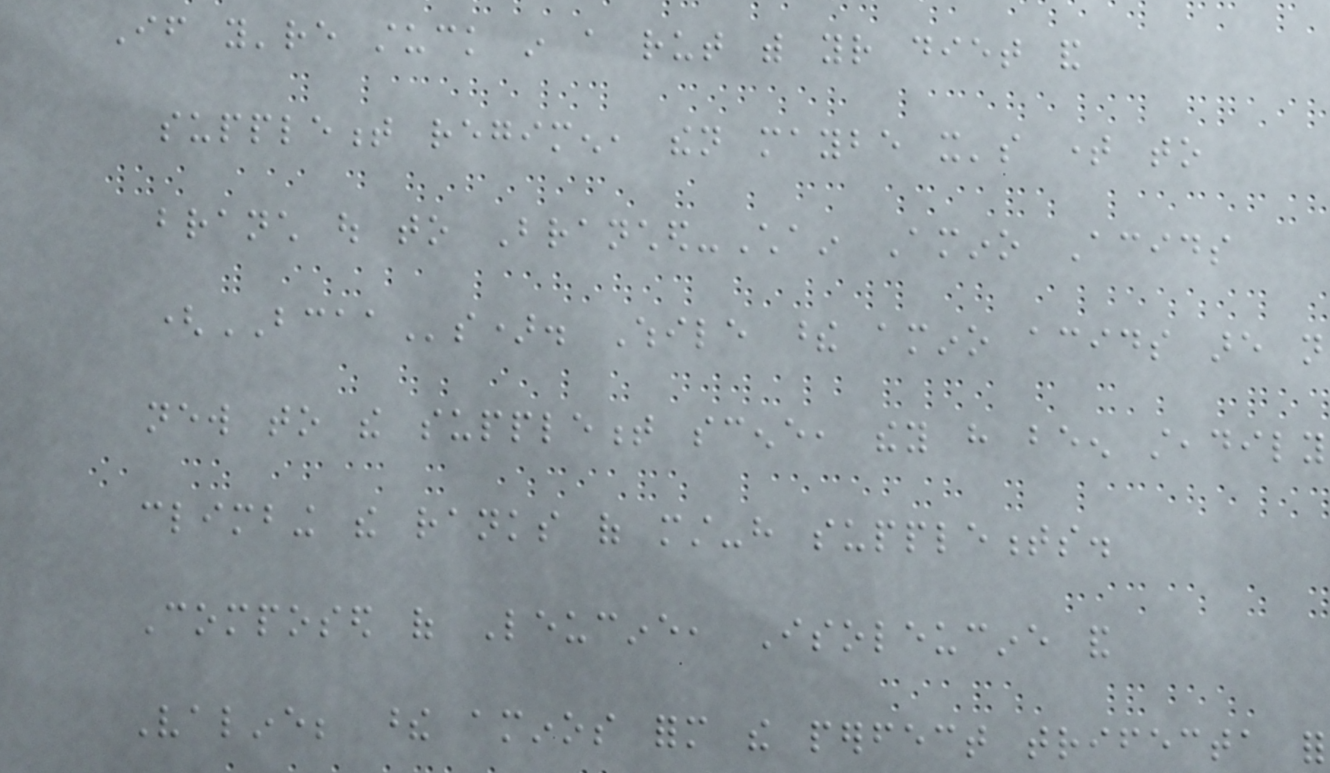If you're stuck in a rut with your diet and
supplement regimen, then maybe it's time to
branch out to Branched-Chain Amino Acids
(BCAAs). While these amino acids are not
new to the supplement scene, they have been steadily
climbing the ranks of must-have supplements.
Composed of Leucine, Isoleucine and
Valine; these aminos form the perfect trifecta for
